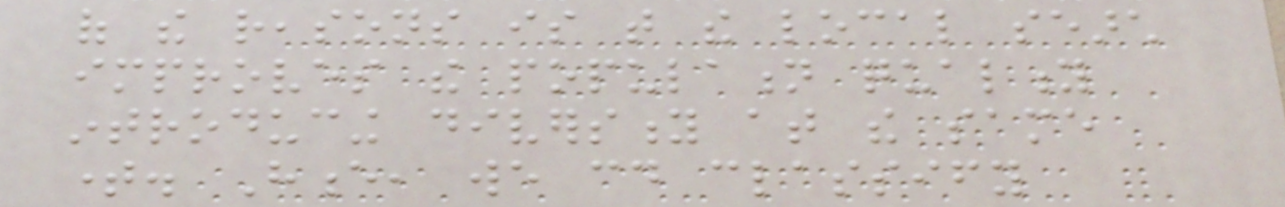of the reasons is that the local search
improves the population quality
introducing diversity at the same
time. Hence, we could classify
